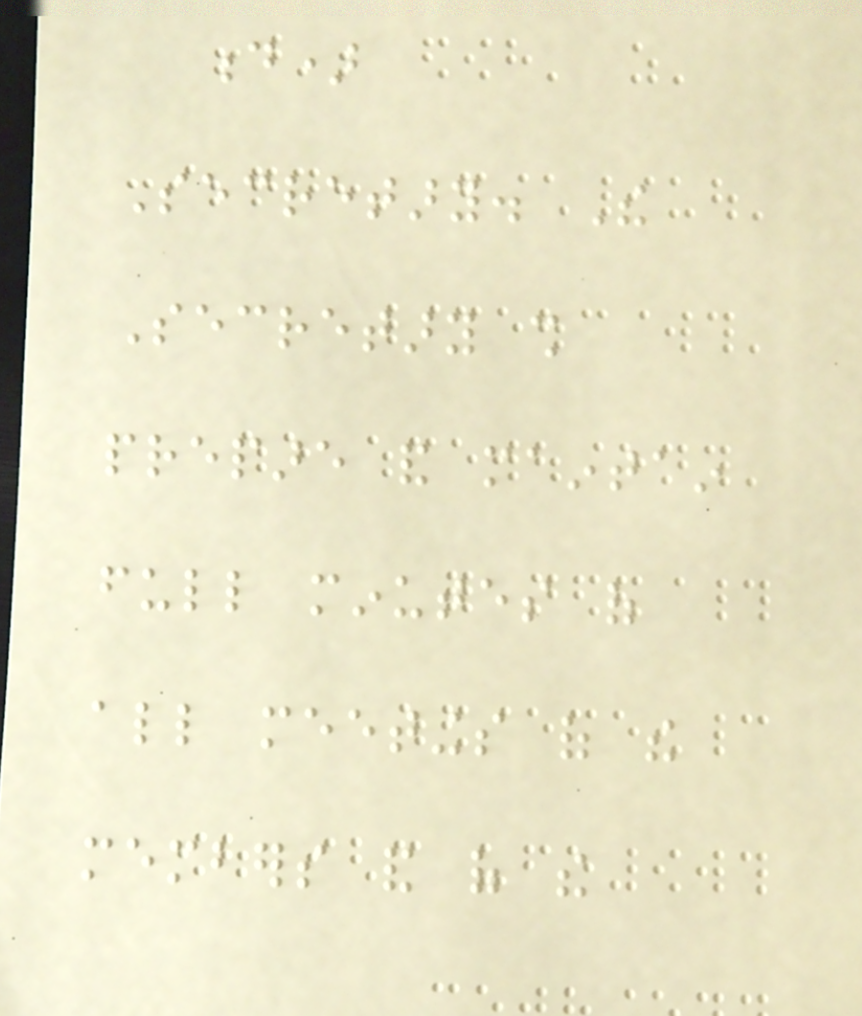d)
Secretary. The
Secretary shall
prepare and maintain
full minutes of
all meetings of the
members and of the
